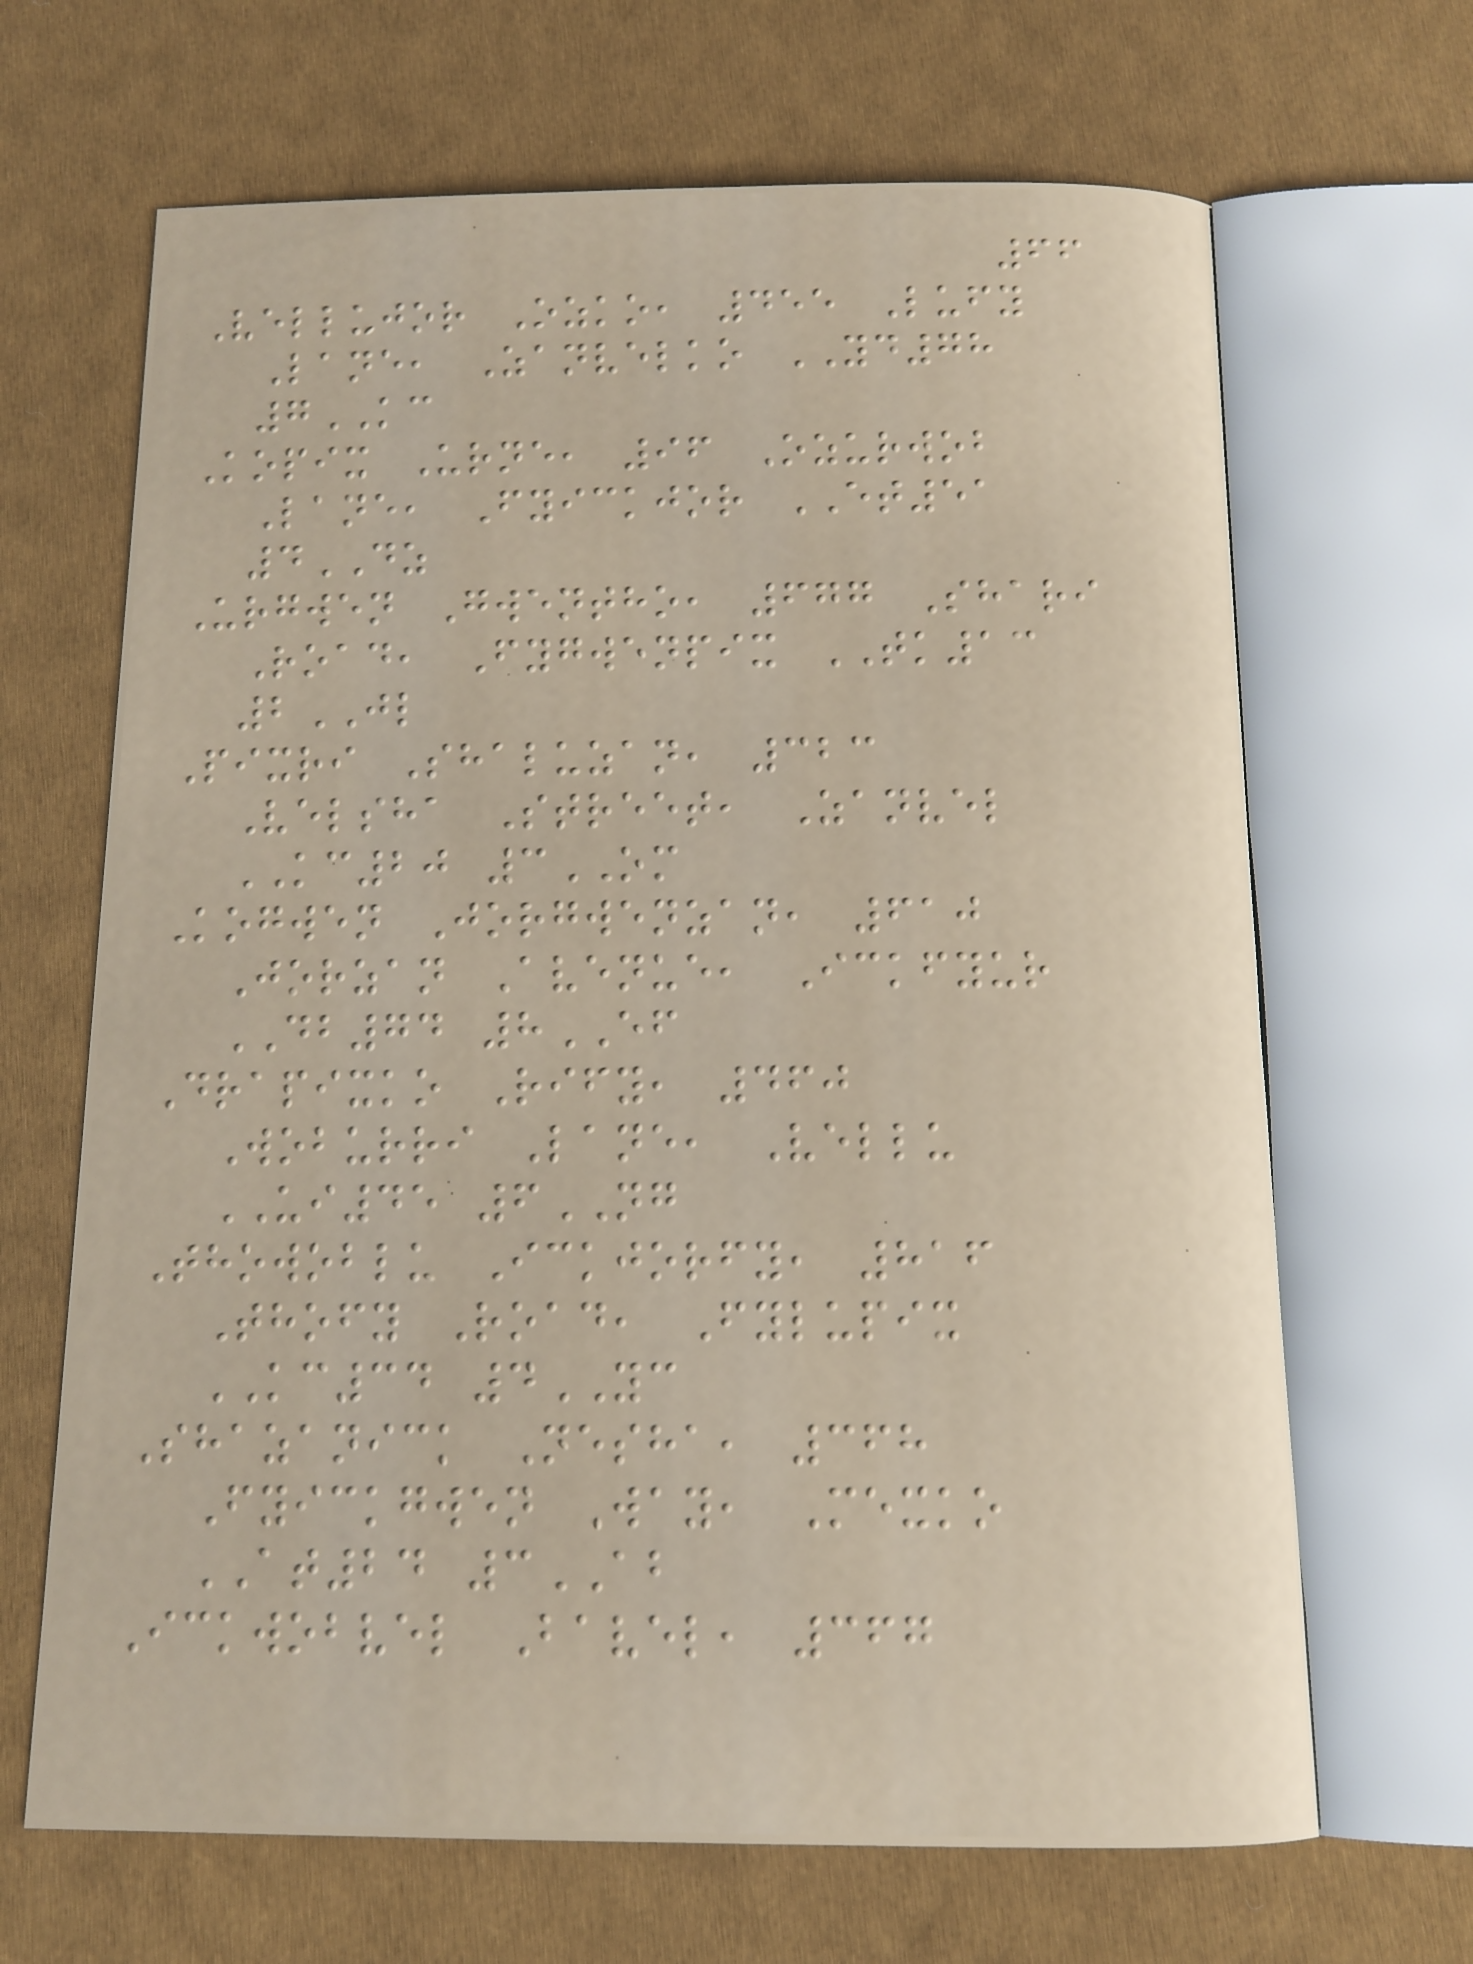66
Vellujor Ozko, 455 Lufy
Lane, Zanvelko YD78
7KC
Kopix Urne, 96 Ozurwob
Lane, Fyickjor ET51
4DZ
Urgwen Gwentho, 677 Shari
Road, Fygwenpix TK13
2JL
Pixri Shaluzan, 323
Velsha Street, Zanvel
KC20 3OM
Kogwen Jorgwenzan, 610
Jorzan Avenue, Ickfyur
DB74 8EF
Drapixko Rify, 460
Woburri Lane, Vellu
UI45 6NG
Thowoblu Ickjorfy, 816
Thofy Road, Fylupix
KC34 4YC
Shazanick Nesha, 368
Fyickgwen Way, Mexko
AT24 3AB
Ickwobvel Bavel, 367
